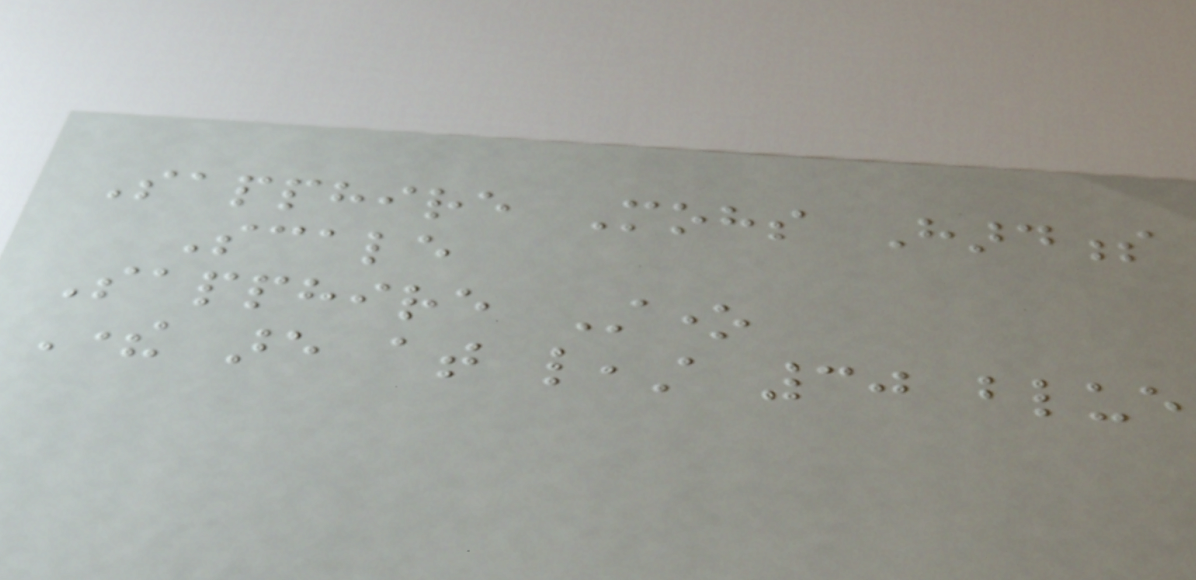Sapphire Mohs Hardness
Scale
Sapphire Stone
There are at least 30 blue
